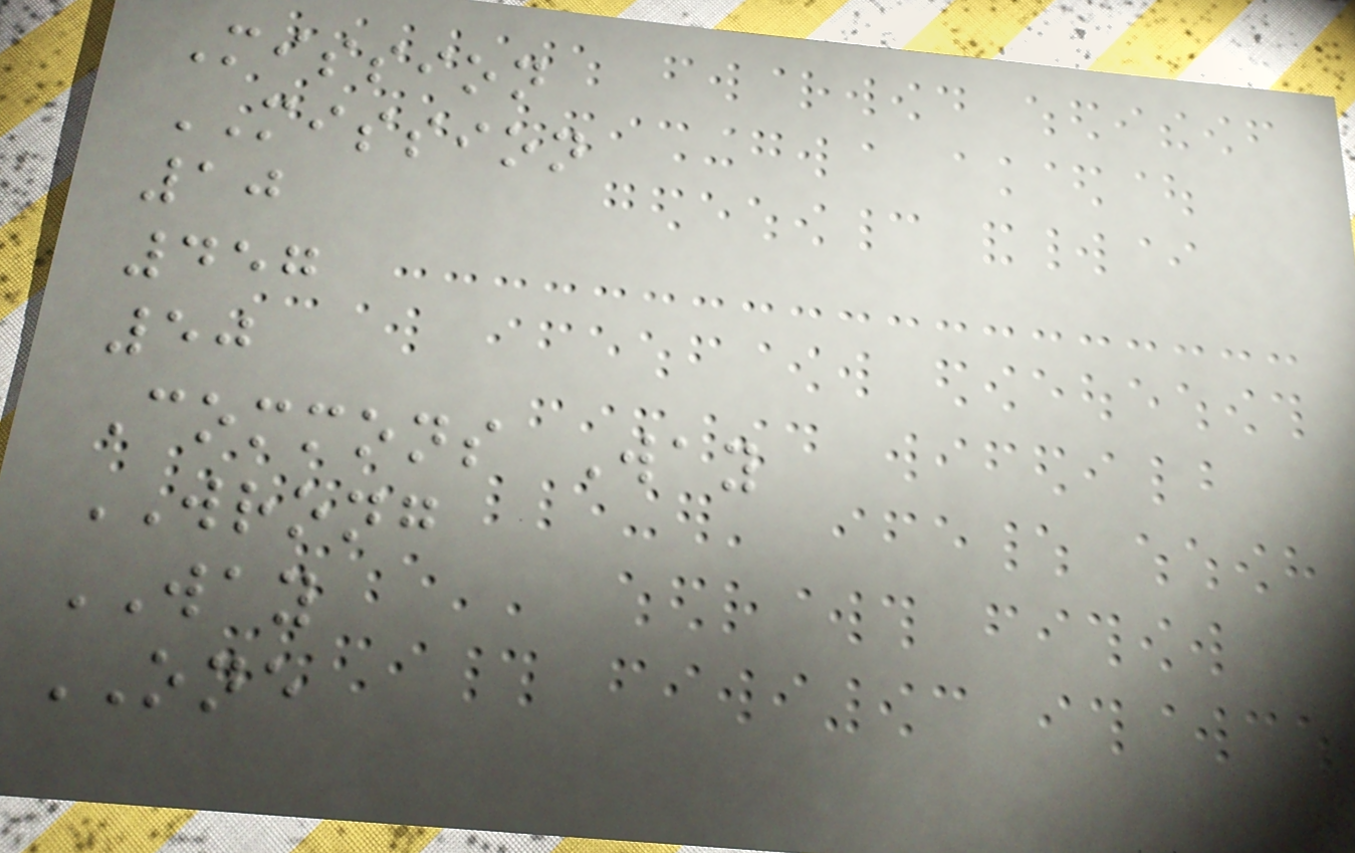Mission
MISSION
10
457
50
Commons Way
WRONG
WAY
ONE
